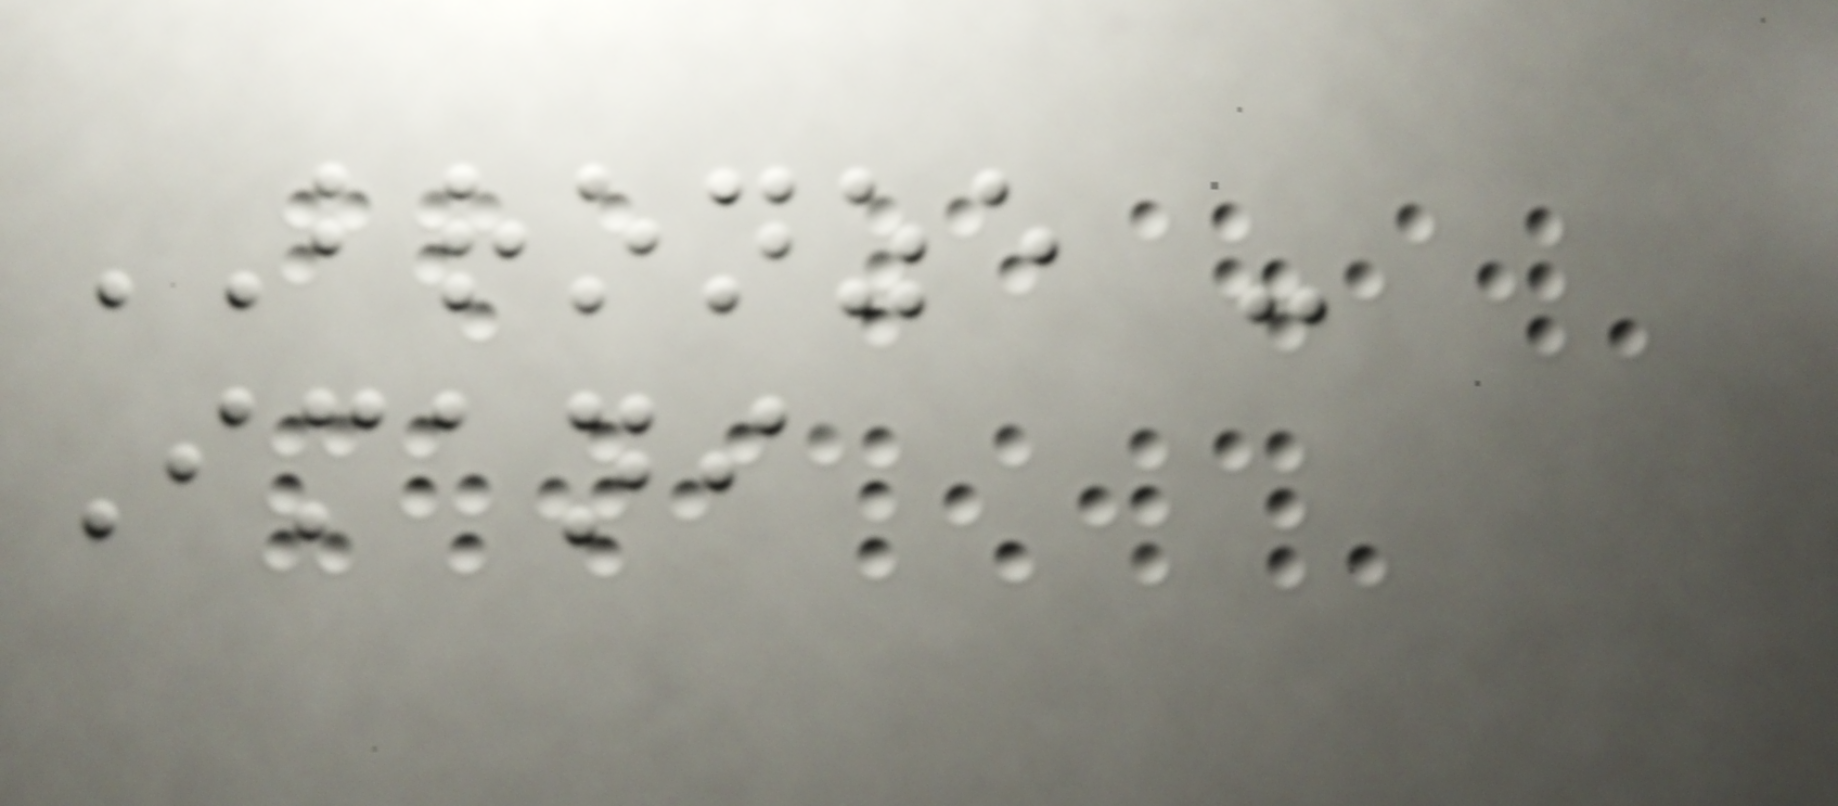BRONZE -
Imani
